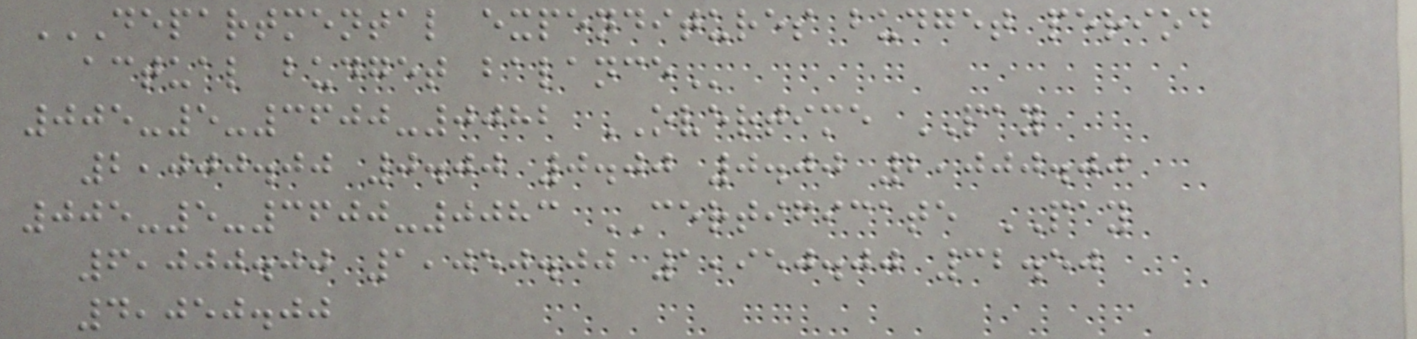DEPARTMENTAL EXPENDITURES BUDGET PERIOD
ACTUAL BUDGET BALANCE
005-5-3600-0082 OVERTIME PAY
2,000.00 0.00 0.00 0.00 2,000.00
005-5-3600-0083 CERTIFICATE PAY
6,000.00 1,050.00 1,950.00 32.50
4,050.00
